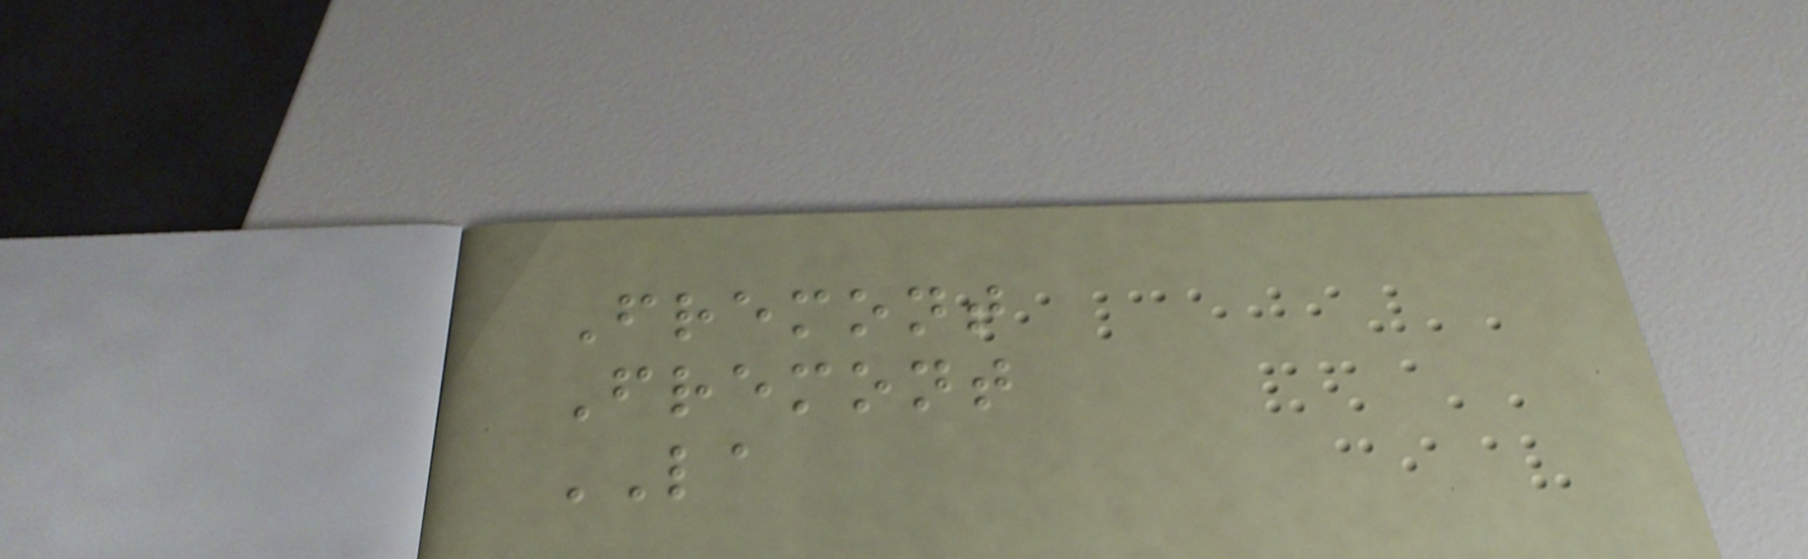Fremont
Fremont
LA
